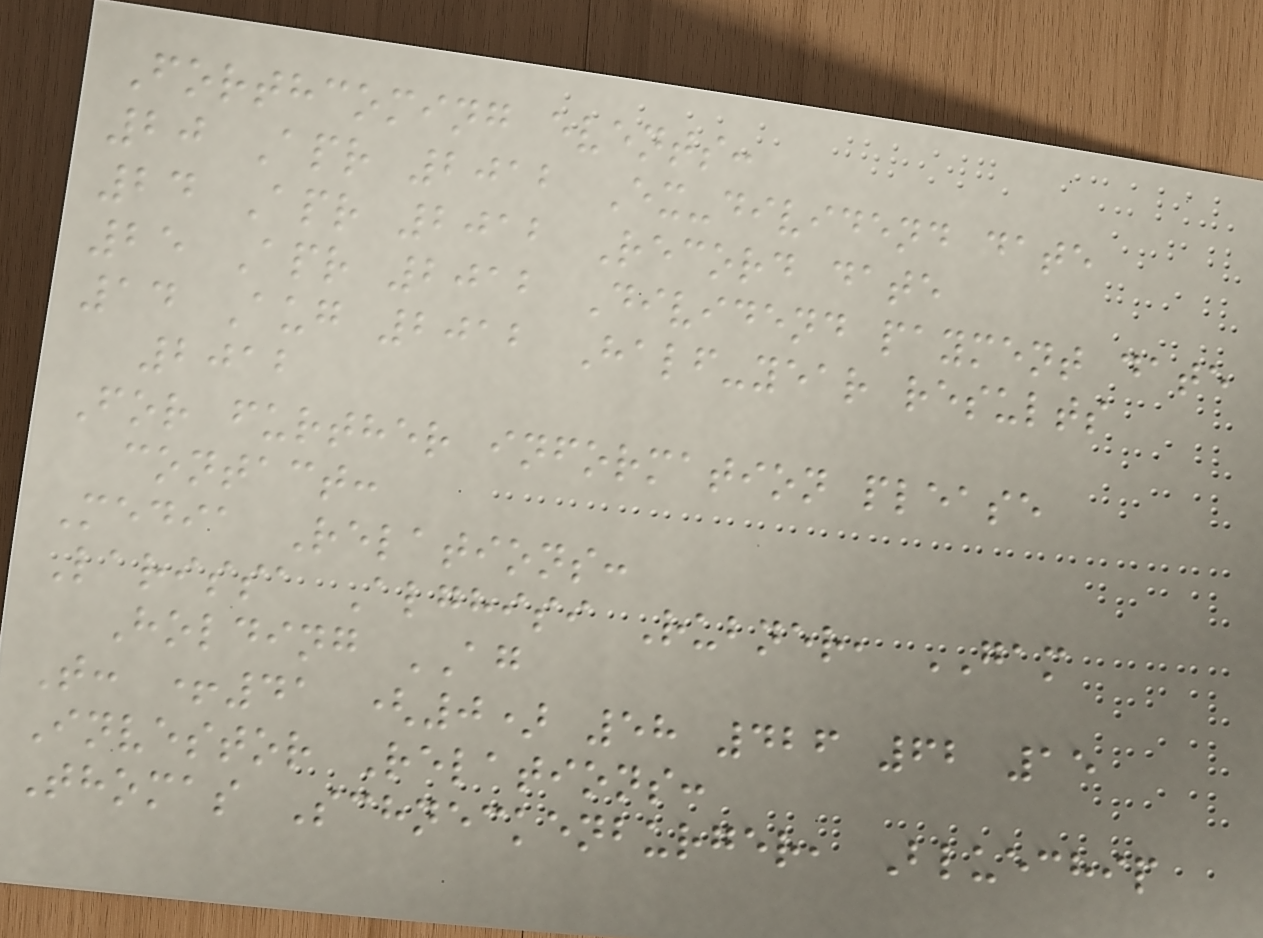Forthcoming events:
20 Apr 2012 Ex-dividend date
24 Apr 2012 Record date
25 Apr 2012 Dividend payment date
14 Aug 2012 Half-year results
2012
For further information please
contact:
Media Relations:
Larissa Alghisi Rubner, GAM
Holding AG
T: +41 (0) 58 426 62 15
Investor Relations:
Thomas Schneckenburger, Bluechip
